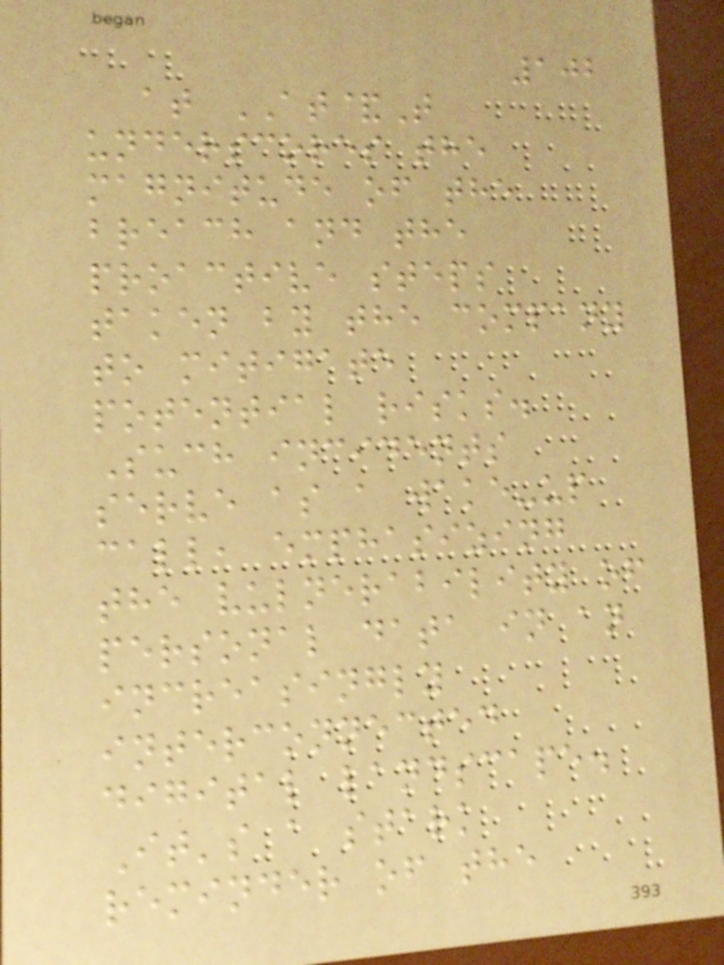102
at AT&T
underscores the
magnitude of the
breach and the
proactive steps
taken by the company
to mitigate
potential risks.
Such incidents
serve as a wake-up
call, emphasizing
the vulnerability of
personal data in an
increasingly
interconnected
digital landscape.
It's a stark
reminder of the
